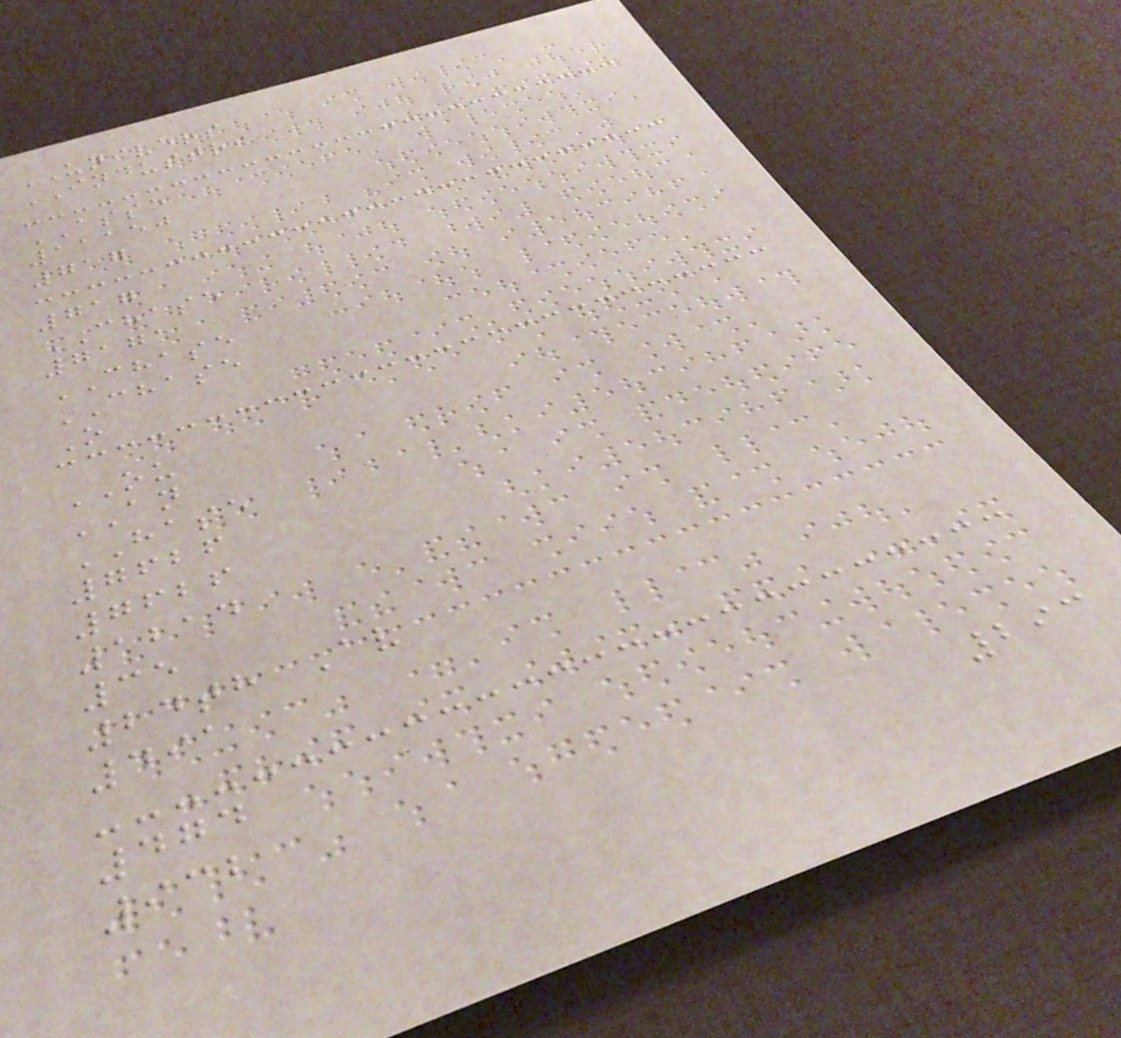UNIVERS
INDUSTRI
ASSE
11150
717
717
CHASE
7171
CHASE
CHASE
O
OU
AN
HASE
7626
7626
1214
35
24th Av
491
474
932
293
